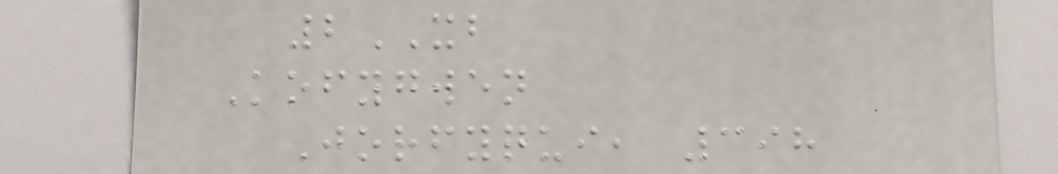2XB
Kofygwen
Jorfyqui, 398
